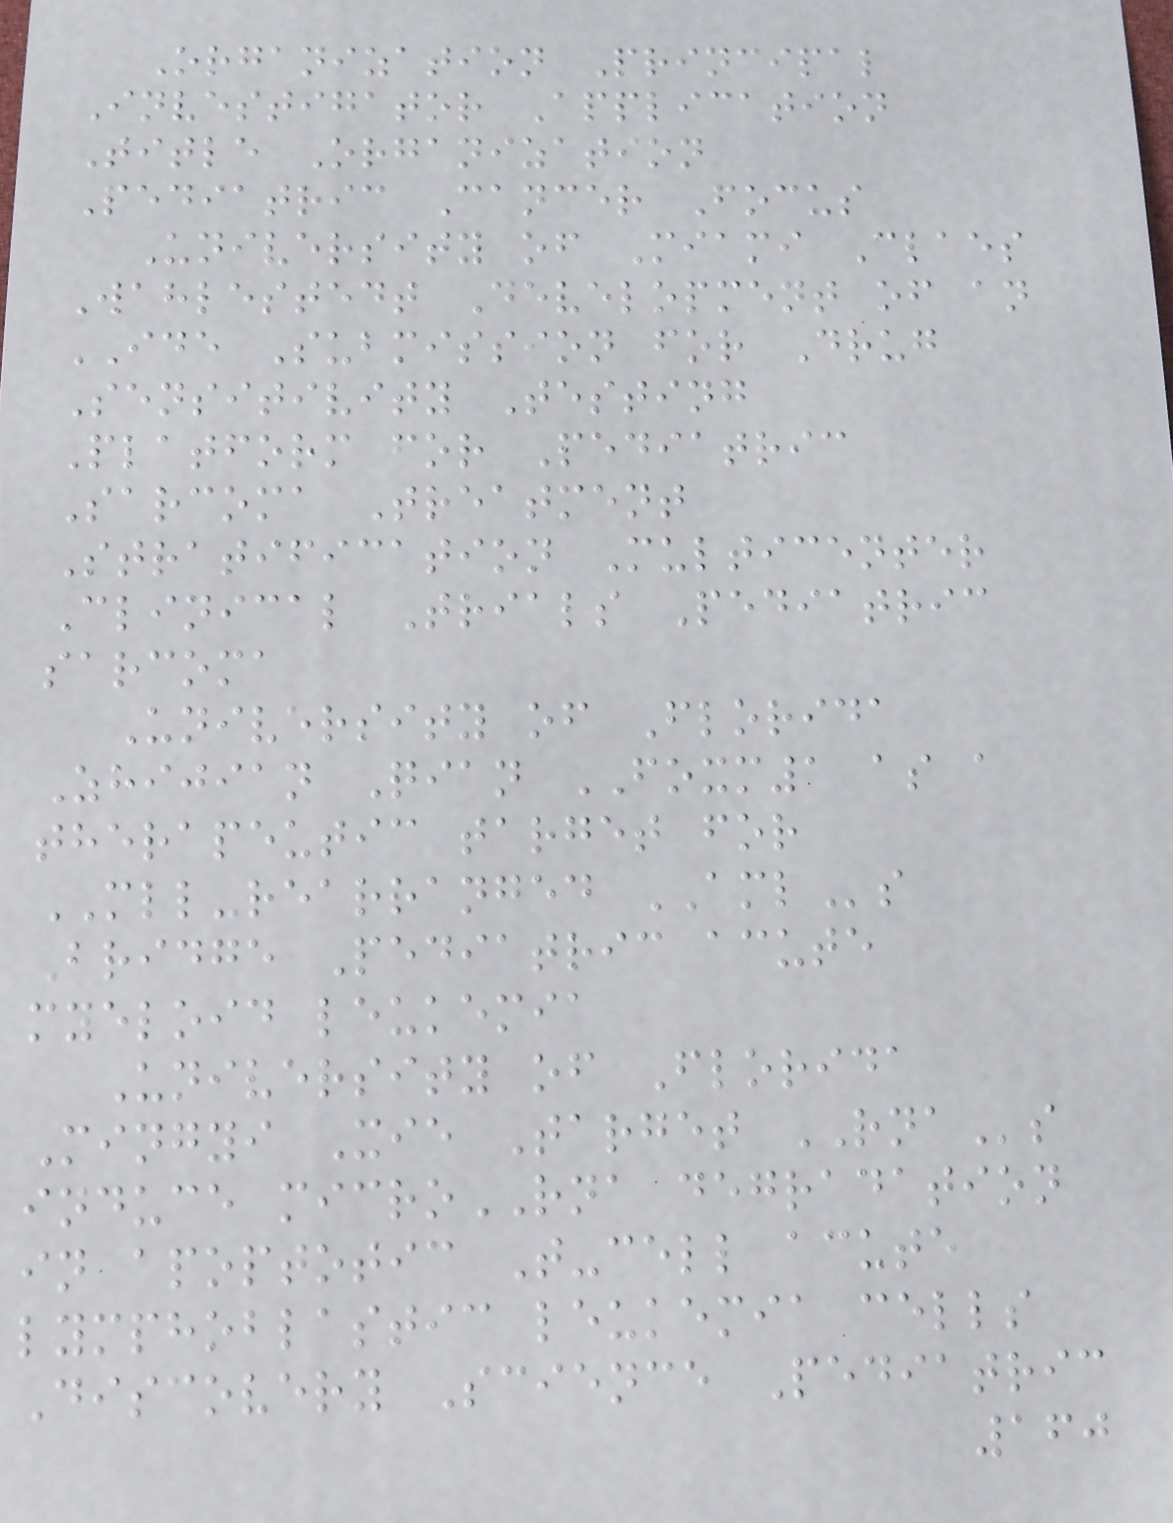Organization Principal
Investigator Application
Title Organization
Pediatric Cancer Focus
University of Miami Claes
Wahlestedt Development of an
IDE Submission for Drug
Sensitivity Testing
Platform for Pediatric
Sarcoma Treatment
Stratification Multicenter
Clinical Trials Pediatric
sarcoma
University of Florida
Zhijian Qian FOXM1 as a
therapeutic target for
MLL-rearranged AMLs
Bridge Pediatric acute
myeloid leukemia
University of Florida
Mingyi Xie Target RNAs
induce microRNA degradation
in apoptotic T-cell acute
lymphoblastic leukemia cells
Discovery Science Pediatric
160
